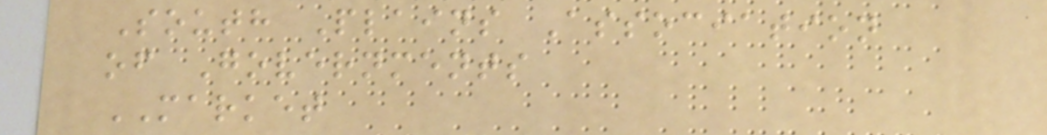South Plains Association
of Governments
MARKET
